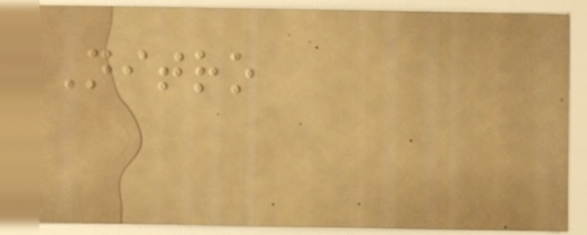Nitro
